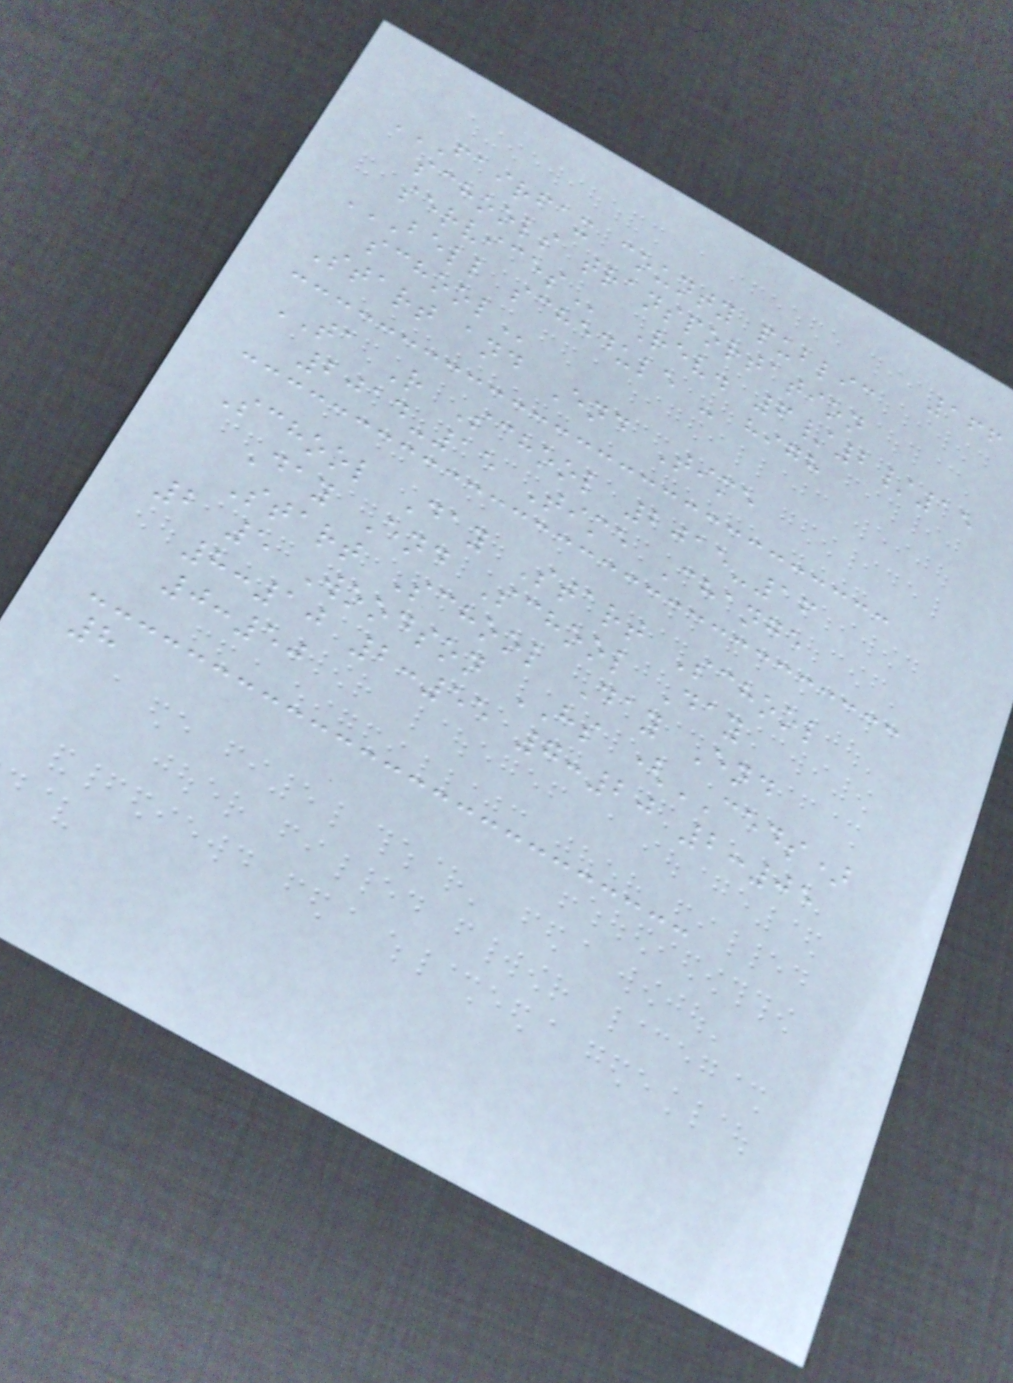166
FAIRFAX COUNTY PUBLIC
SCHOOLS TRANSPORTATION
SERVICES Rev. 6/2/15
BELL SCHEDULE - HIGH
SCHOOL
Start and End Time
TA R School 2015-16
2014-15 Time Change
School Day Start School
Day End School Day
Start School Day End
2 5 Woodson HS (CEDS)
8:10 2:55 7:20 2:05
0:50
8
